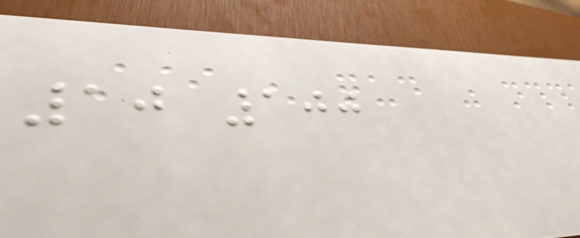10 100
